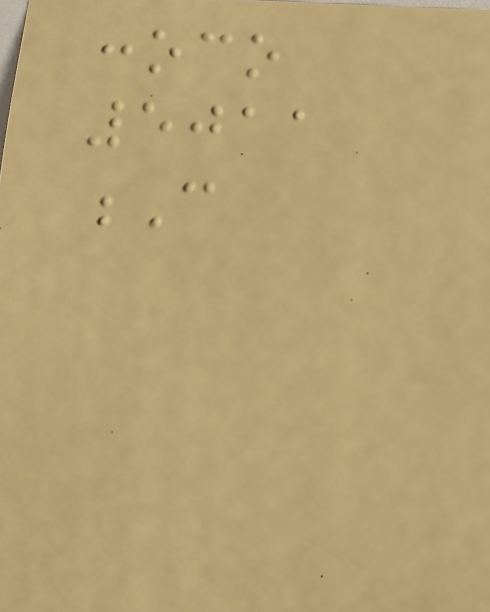conoco
5011
C
